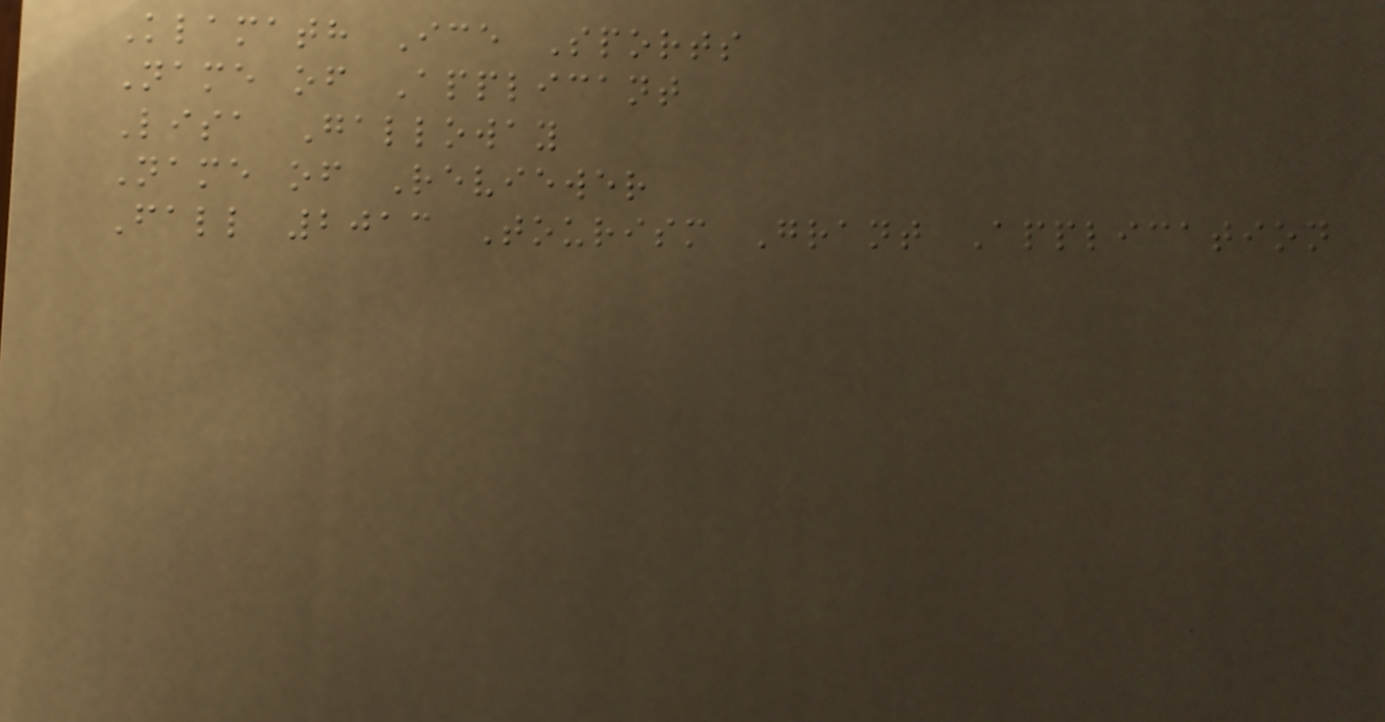Klamath Ice Sports
Name of Applicant
Lisa Galloway
Name of Reviewer
Fall 2013 Tourism Grant Application
